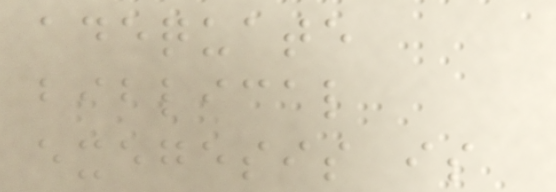adequate
biblical
exegesis is
